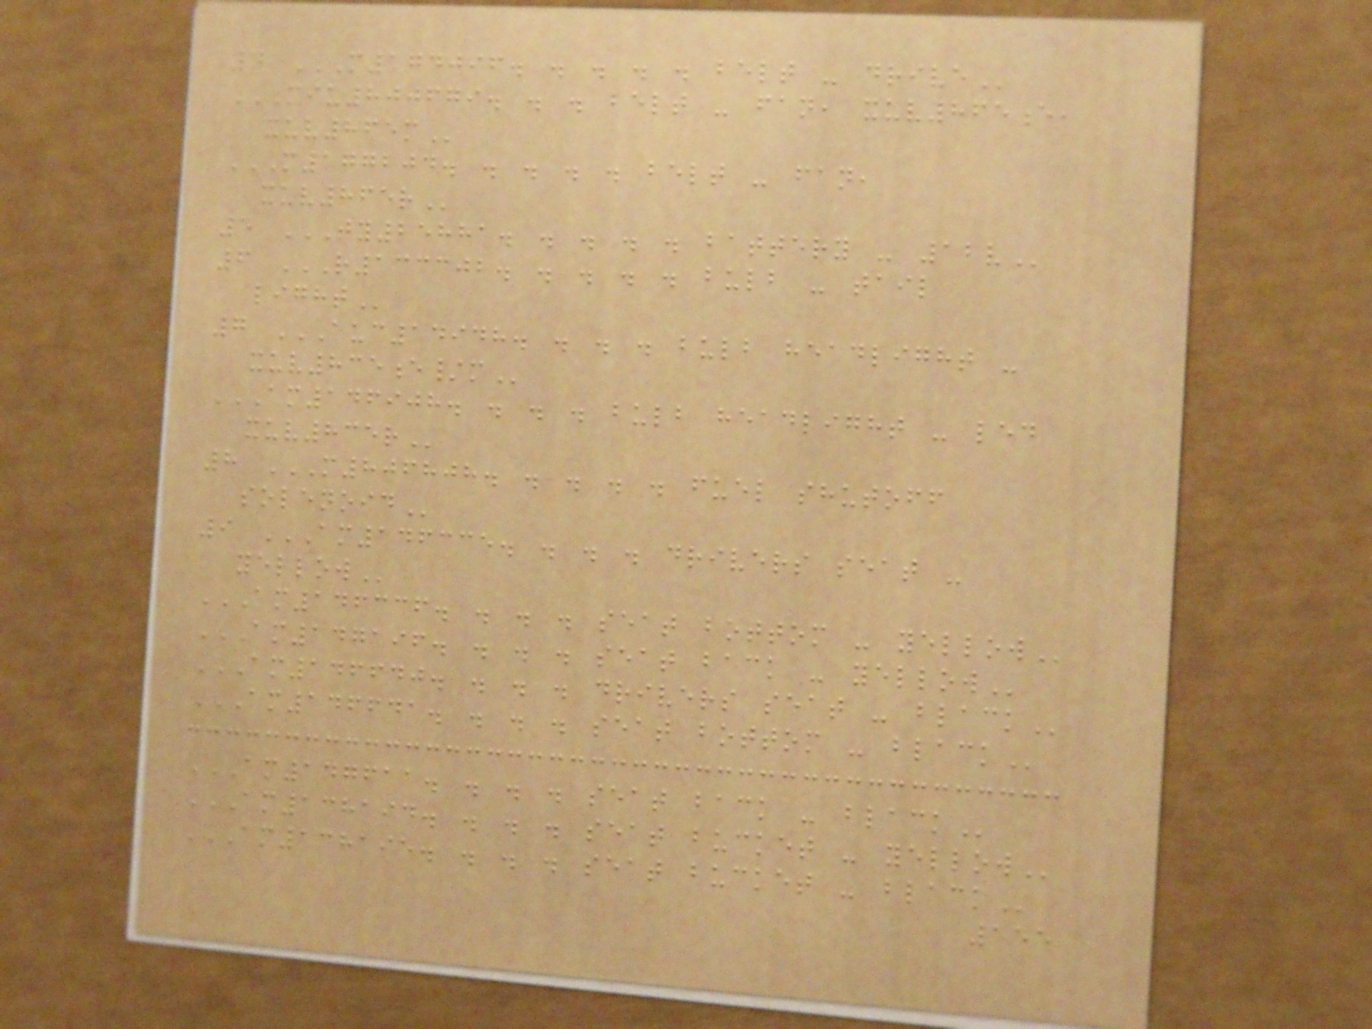4 M174096. . . . . BELT - DRIVE
MIU800679. . . BELT - FAN, XUV865E,
XUV865M
M177204. . . . . BELT - FAN,
XUV865R
5 TY25881. . . . . BATTERY - 12V
6 R133302. . . . . BULB - TAIL
LIGHT
7 AUC14948. . . . BULB HEADLIGHT -
XUV835E/M
AM146908. . . . BULB HEADLIGHT - LED
XUV835R
8 M806808. . . . . FUEL SHUTOFF
SOLENOID
9 AM146335. . . . DRIVERS SEAT -
YELLOW
AM146336. . . . SEAT BOTTOM - YELLOW
AM147196. . . . SEAT BACK - YELLOW
AM146640. . . . DRIVERS SEAT - BLACK
AM146641. . . . SEAT BOTTOM - BLACK
AM147611. . . . SEAT BACK - BLACK
AM138194. . . . SEAT BUCKET - YELLOW
AM138195. . . . SEAT BUCKET - BLACK
155
